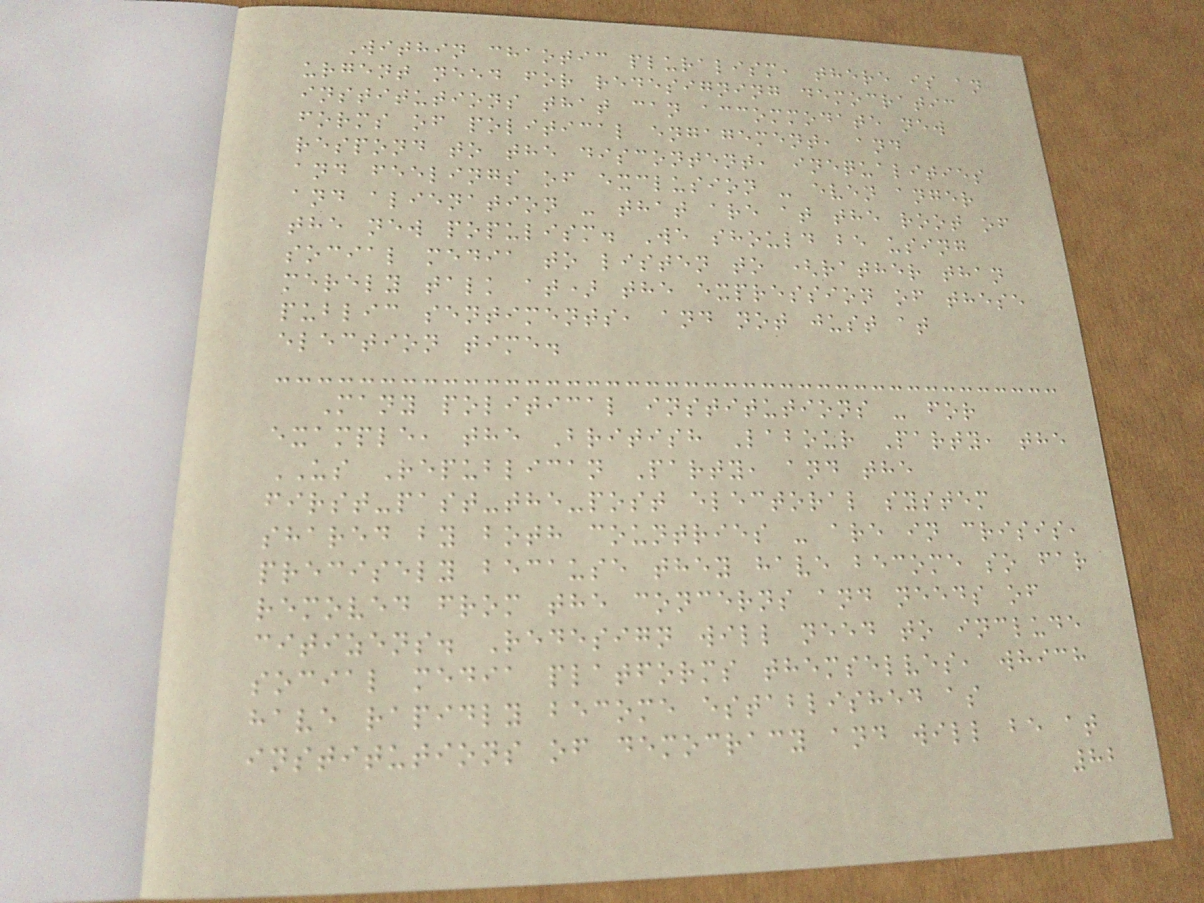Within chaotic pluralism, there is an
urgent need for redesigning democratic
institutions that can accommodate new
forms of political engagement, and
respond to the discontent, inequalities
and feelings of exclusion - even anger
and alienation - that are at the root of
the new populism. We should be using
social media to listen to (rather than
merely talk at) the expression of these
public sentiments, and not just at
election time.
Many political institutions - for
example, the British Labour Party, the
US Republican Party, and the
first-past-the-post electoral system
shared by both countries - are in crisis,
precisely because they have become so far
removed from the concerns and needs of
citizens. Redesign will need to include
social media platforms themselves, which
have rapidly become established as
institutions of democracy and will be at
82
